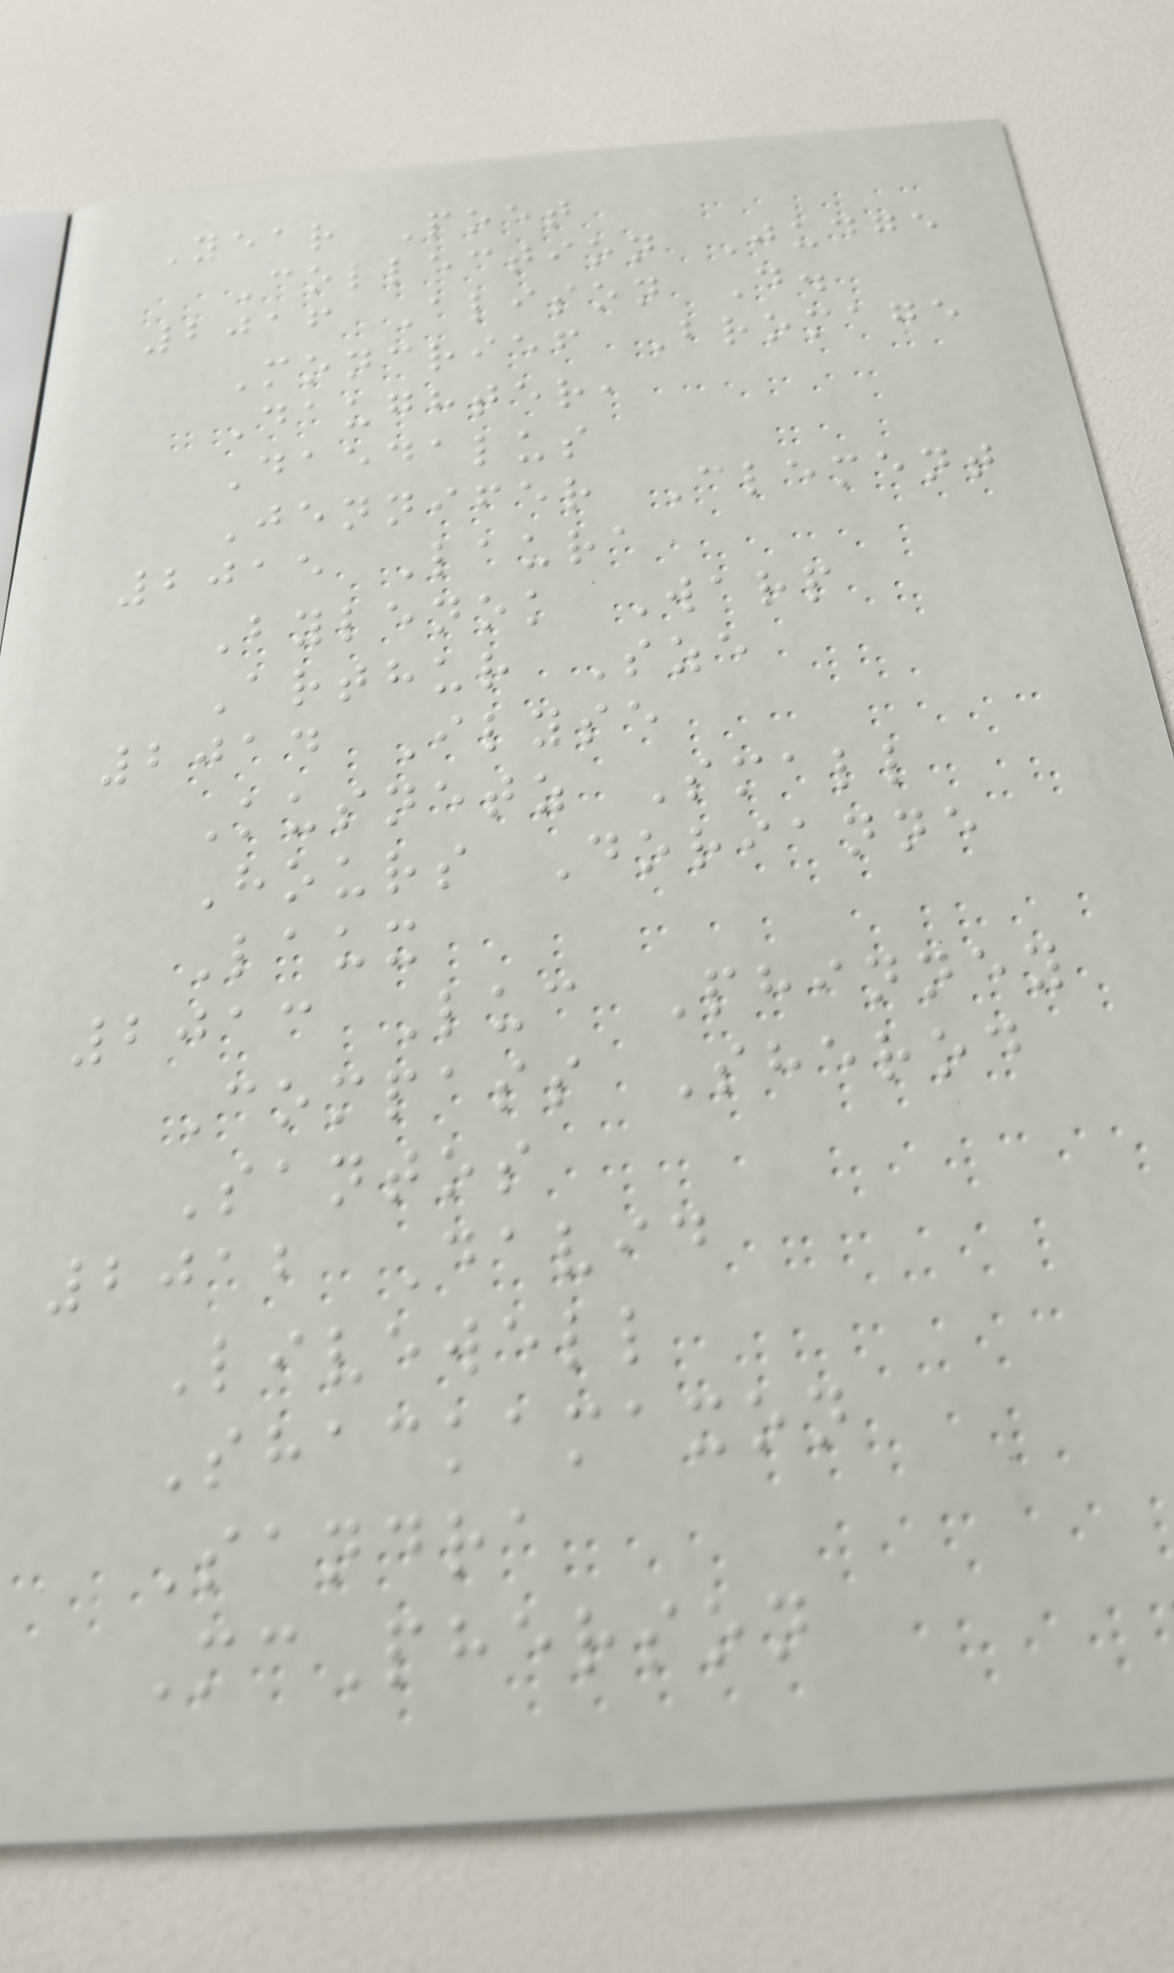Year Poet
Collection Judge
2016 Alison D.
Moncrief Bromage
Daughter,
Daedalus
Jennifer Clement
2015 Laura
Bylenok Warp
Arthur Sze
2014 Ilyse
Kusnetz Small
Hours Dorianne
Laux
2013 Luc Phinney
Compass Sherod
Santos
2012 David
Livewell
Shackamaxon
Sandra
McPherson
